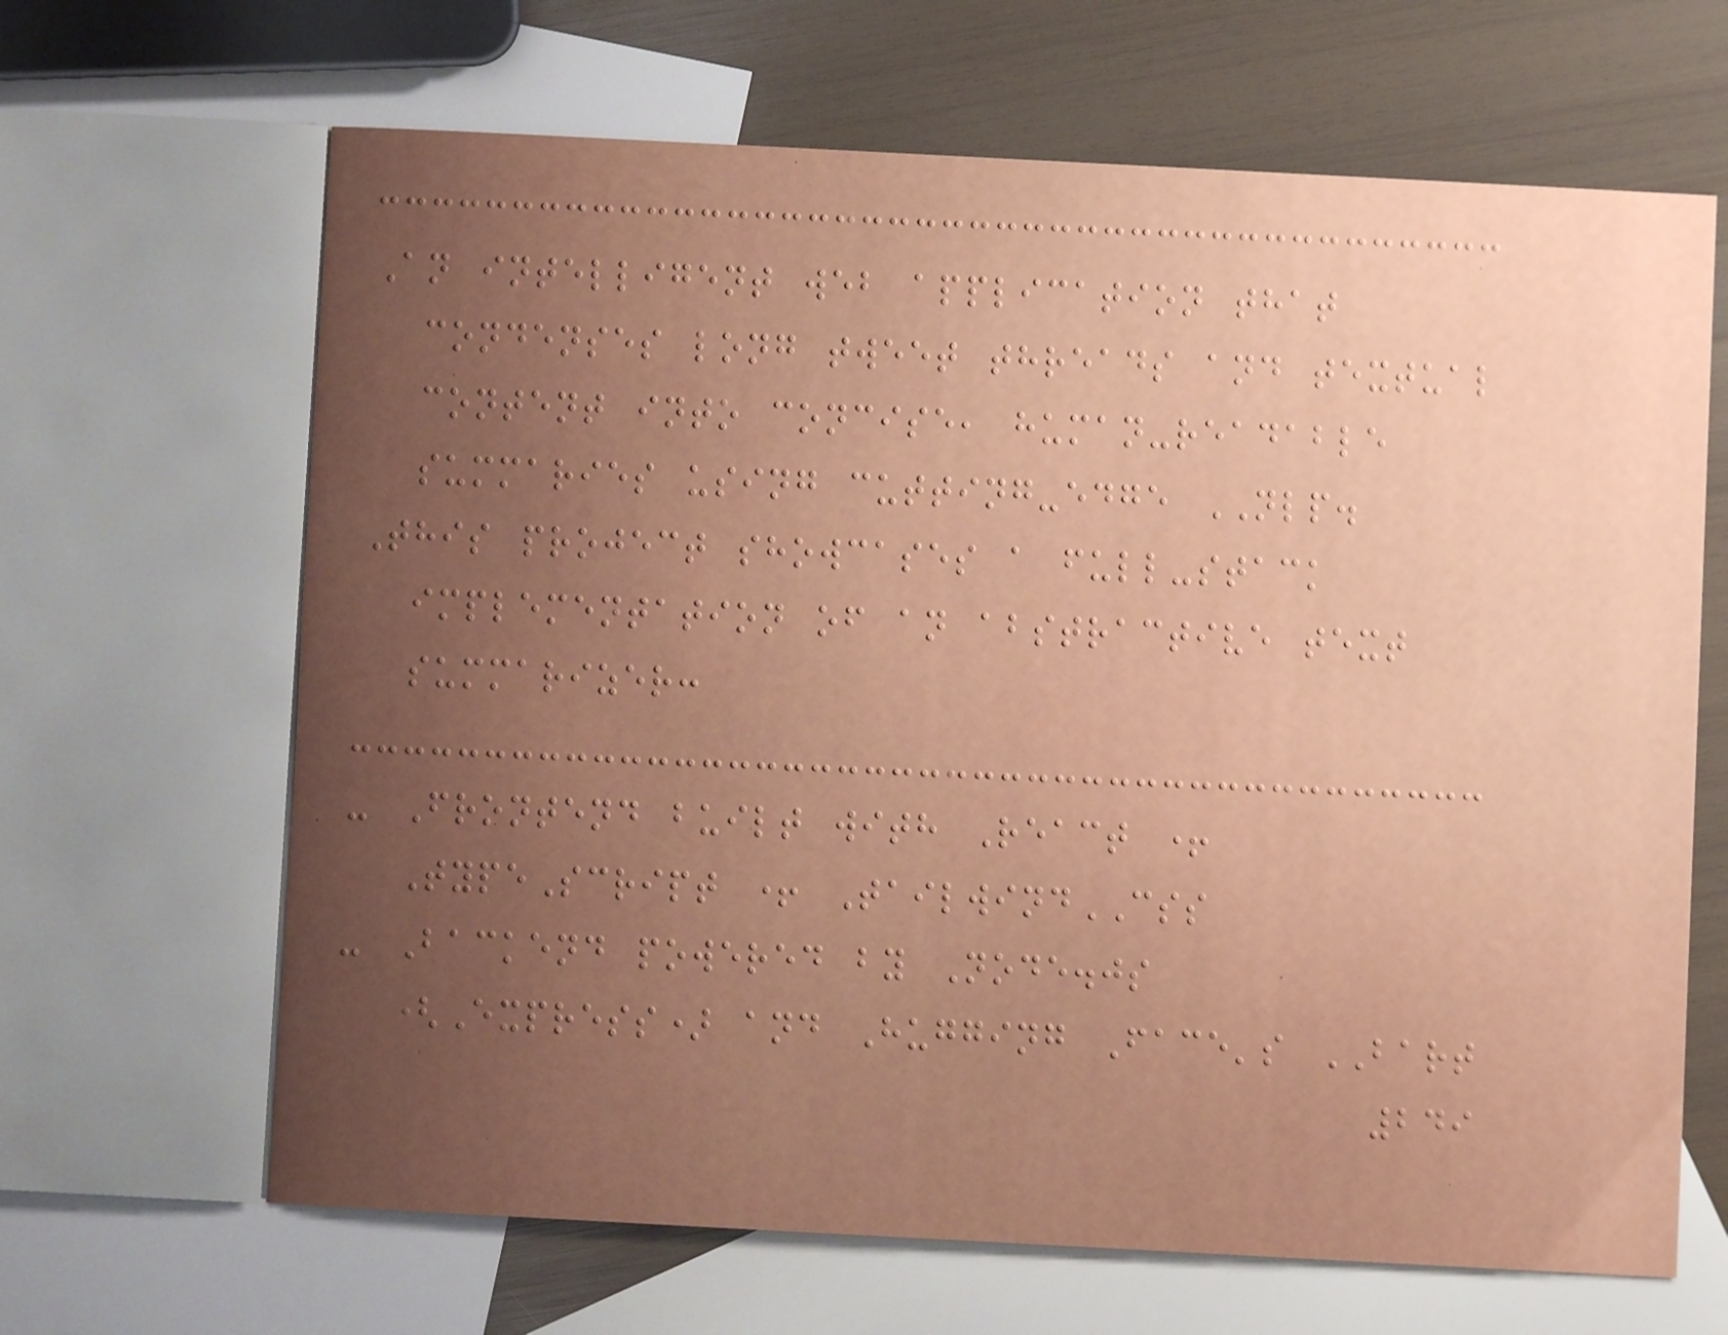An intelligent web application that
condenses long tweet threads and textual
content into concise, human-readable
summaries using cutting-edge NLP.
This project showcases a full-stack
implementation of an abstractive text
summarizer:
- Frontend built with React +
TypeScript + TailwindCSS
- Backend powered by Node.js
(Express) and Hugging Face's BART
249
